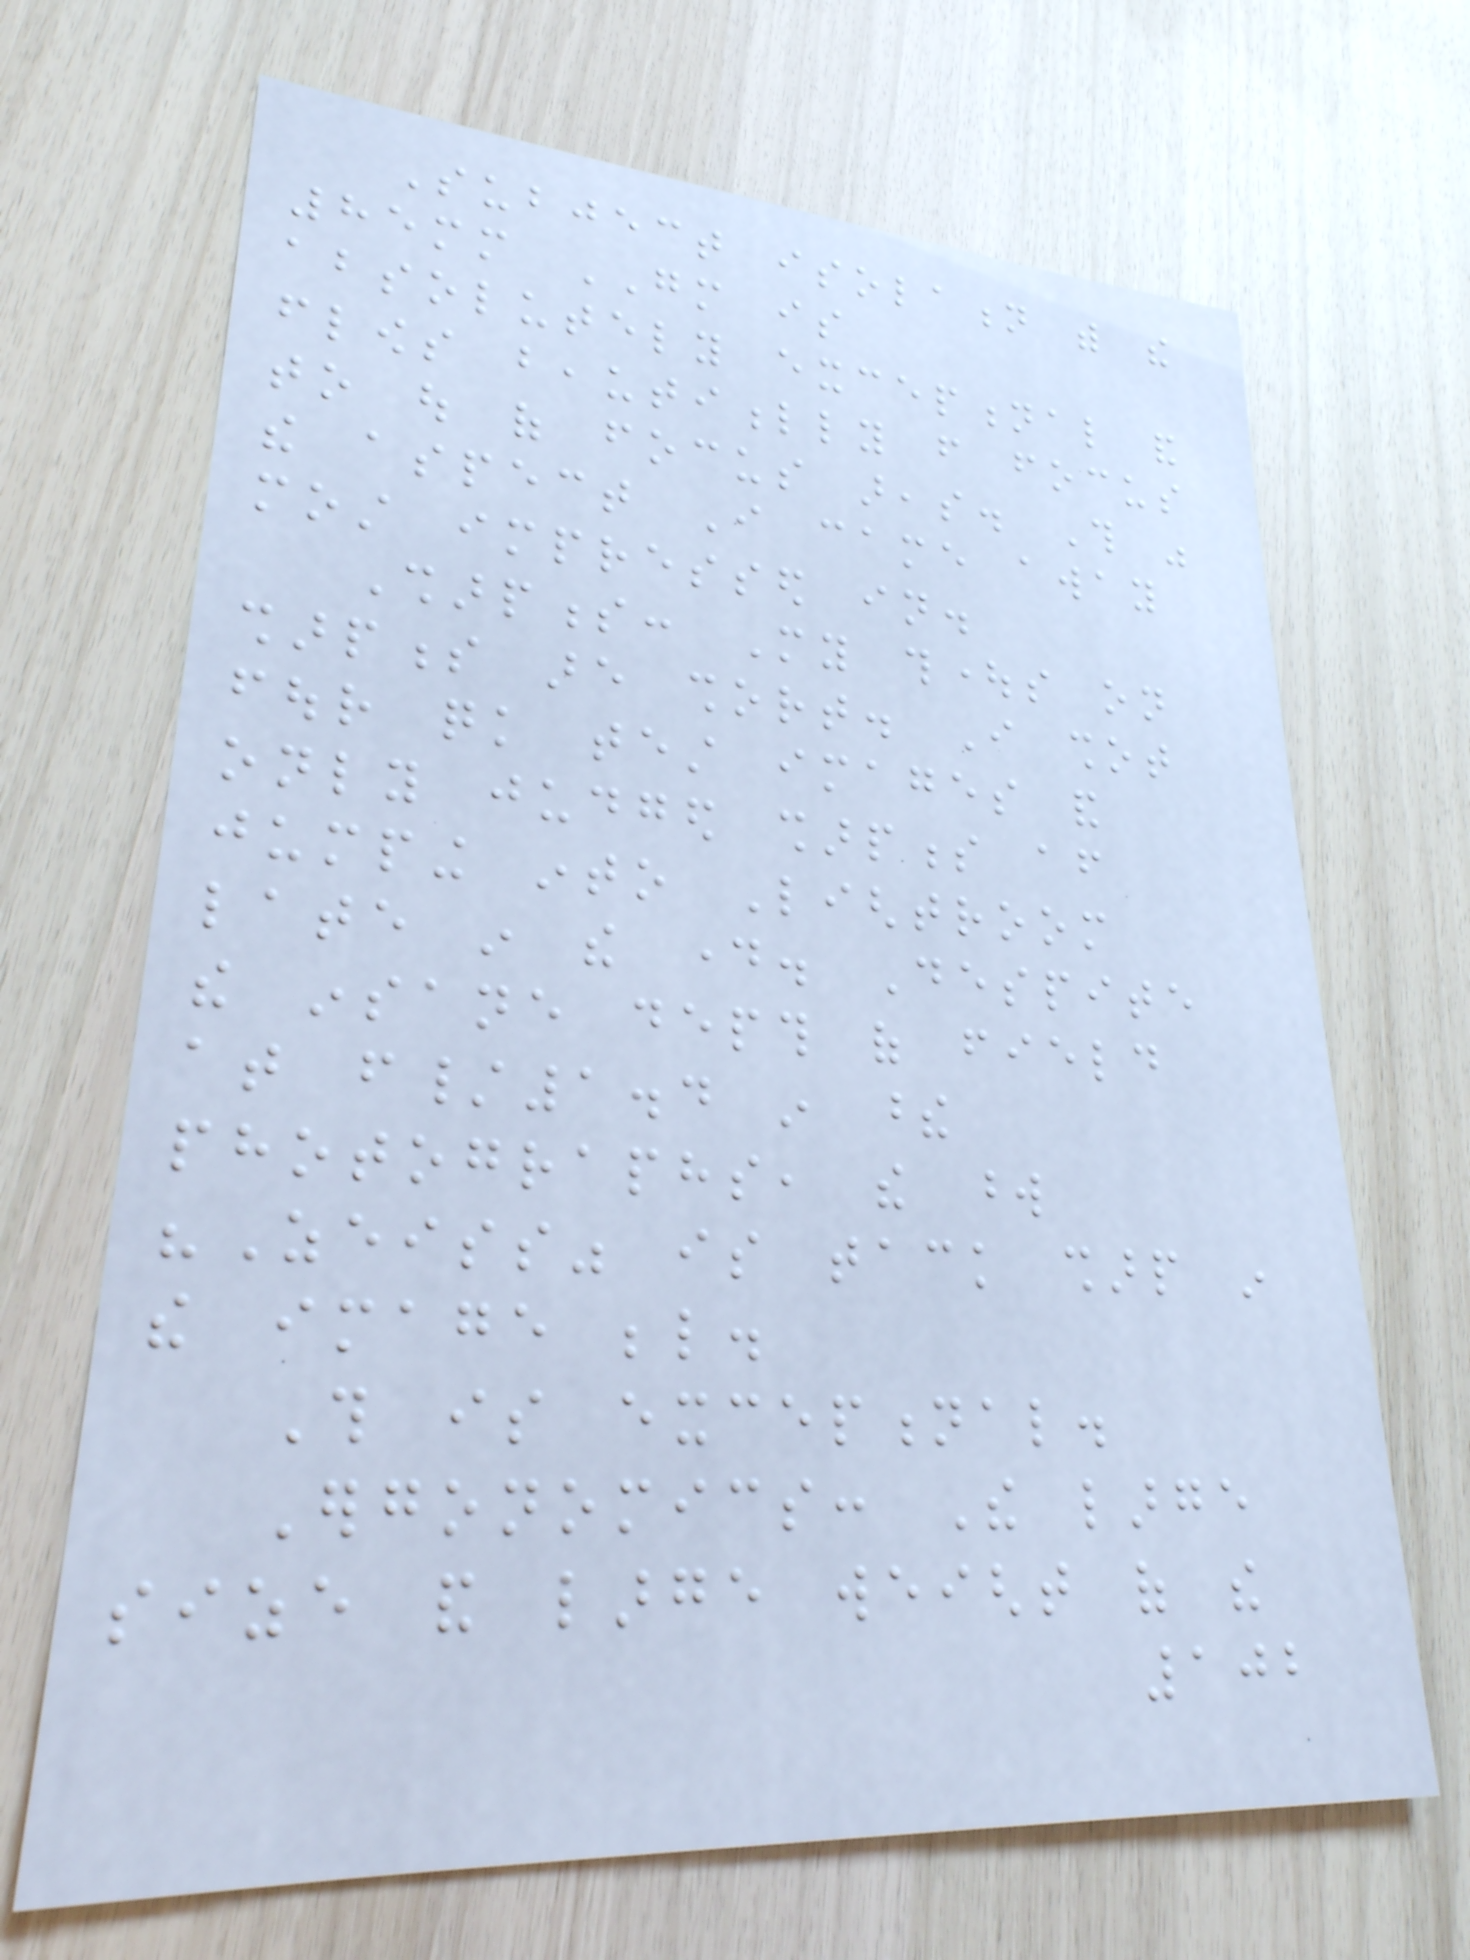Subject isolation with the
85mm GM is
absolutely exceptional and
flows beautifully from focus
to out of focus areas. This was
the aspect I came away
most impressed in.
Sharpness: My thoughts on
sharpness are short. I shot
four quick test images and
only judged sharpness after
jumping into Lightroom
late in the day. Despite
the insane depth of field
at f/1.4 in these
photographs, the word
"Zeiss" is tack sharp in
the image below.
This is exceptional.
Ergonomics: The large
size and large weight of the
102
